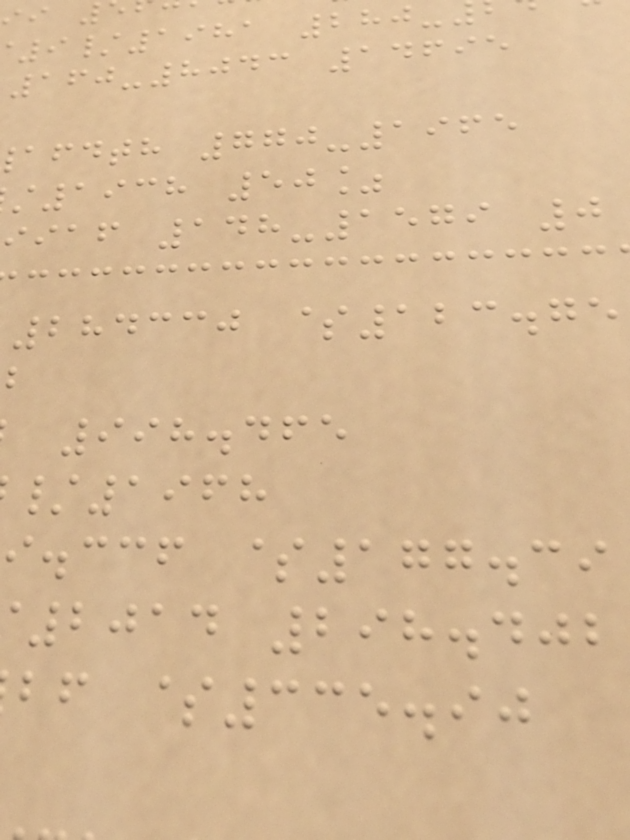9/1981 280-
160-8043 14695
afdth 770-1965
1938 50%
iiaf 148-1579 0
284330 $123.75
998.465
/1968
i.ccf $177.39
2014 298.402
bf $335.90
